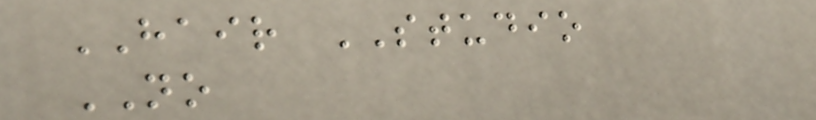HAIR STUDIO
NO
